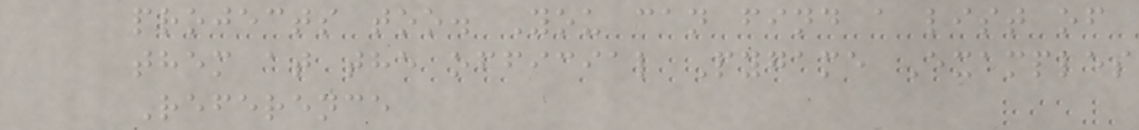projects too. You can find a list of
them at the official Pygame Examples
Reference
